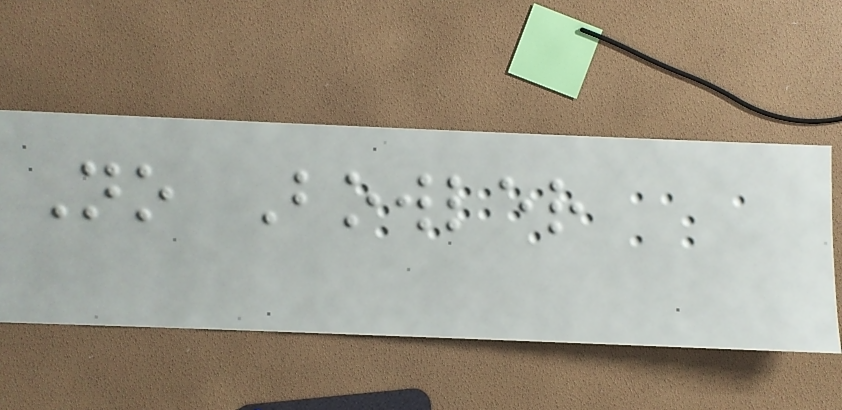No Bowler
